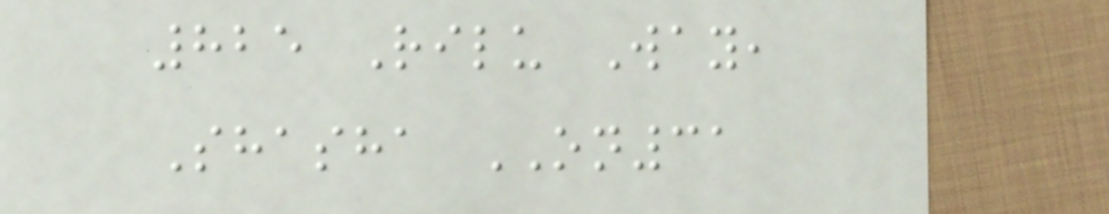825 Rilu Way,
Shasha ON31
